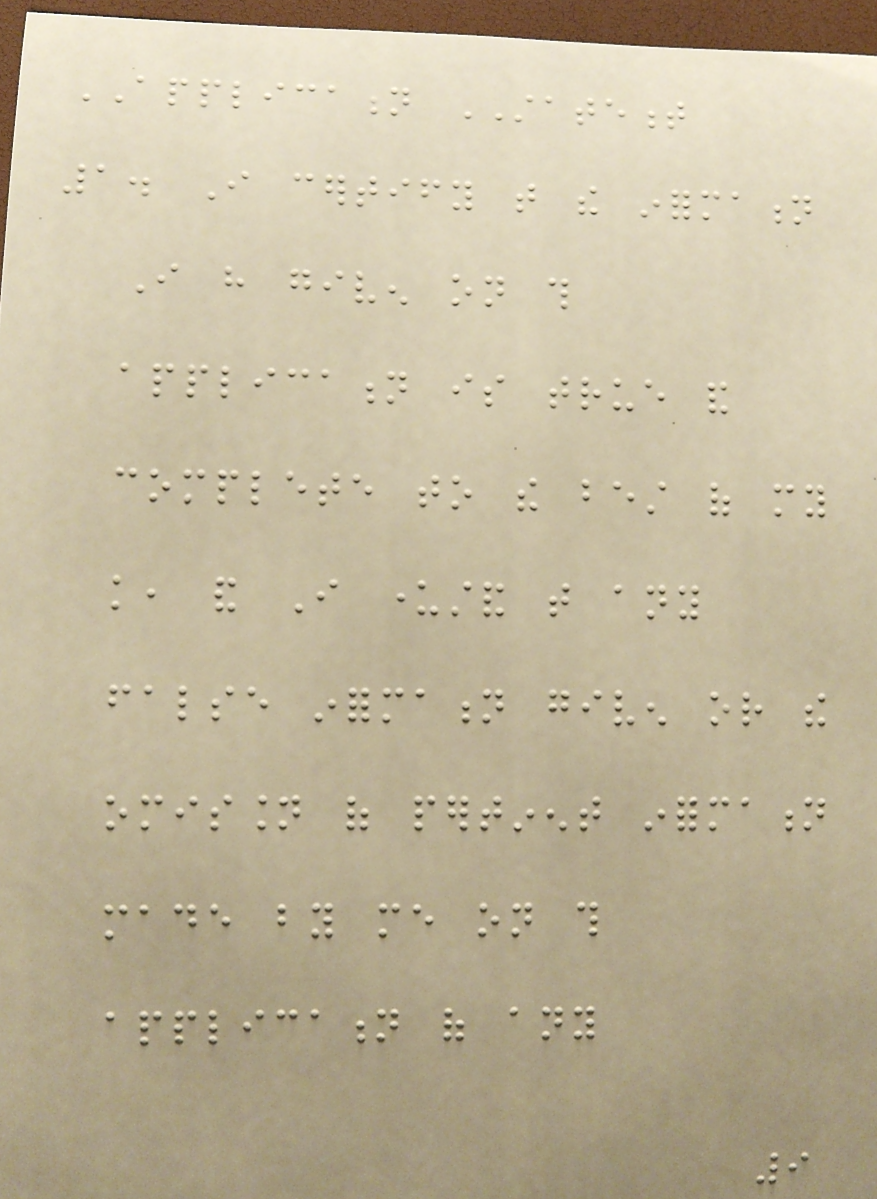APPLICATION STATEMENT
1. I certify that the information
I have given on this
application is true and
complete to the best of my
knowledge, and I understand that any
false information given or the
omission of pertinent information
made by me on this
application of any
9
